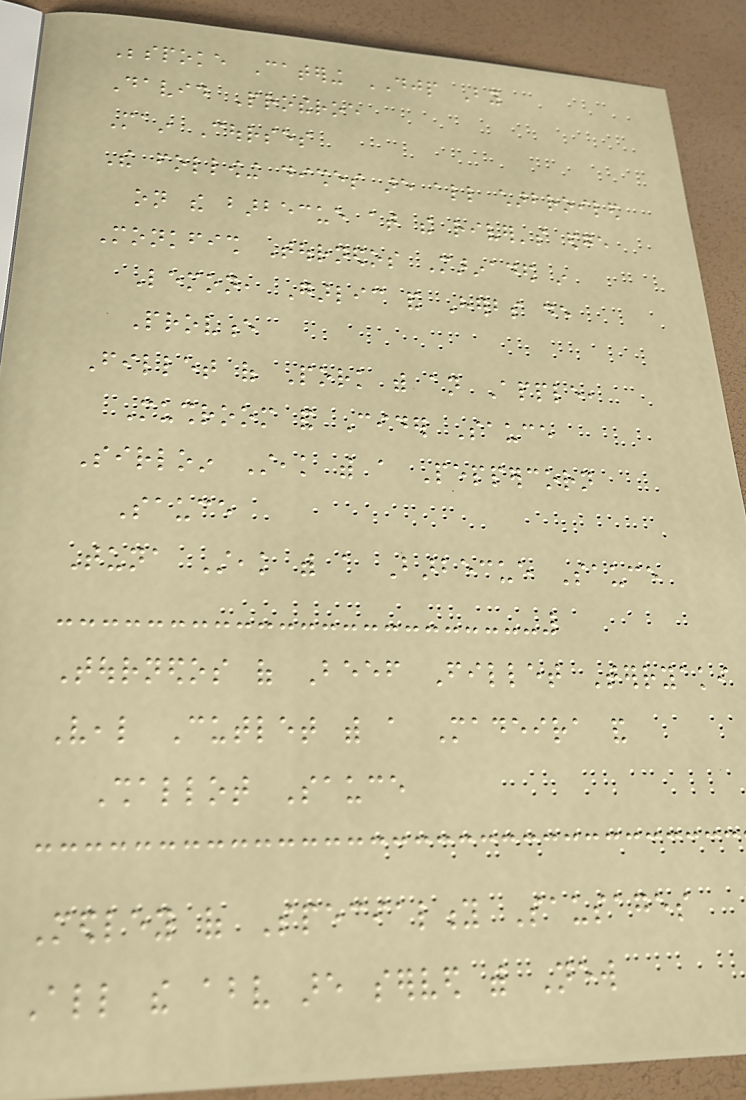Bespoke Catering DJP By
David Protheroe
Main Courses
The following dishes are all charbroiled
on the barbecue at the river's edge
Monkfish Tournedos Marinaded in
Lemon, Garlic and Herbs de
Provence
Fillet of Pork with an Apple,
Mushroom and Cider Sauce
Sirloin Steak with a Peppercorn
Sauce
Tuna Steak with a Barbecue Sauce
Tournedos of Beef Fillet Terryaki
Veal Cutlet with a Madeira and
Shallot Sauce
Medley of Speciality Sausages
All the above are served with New
